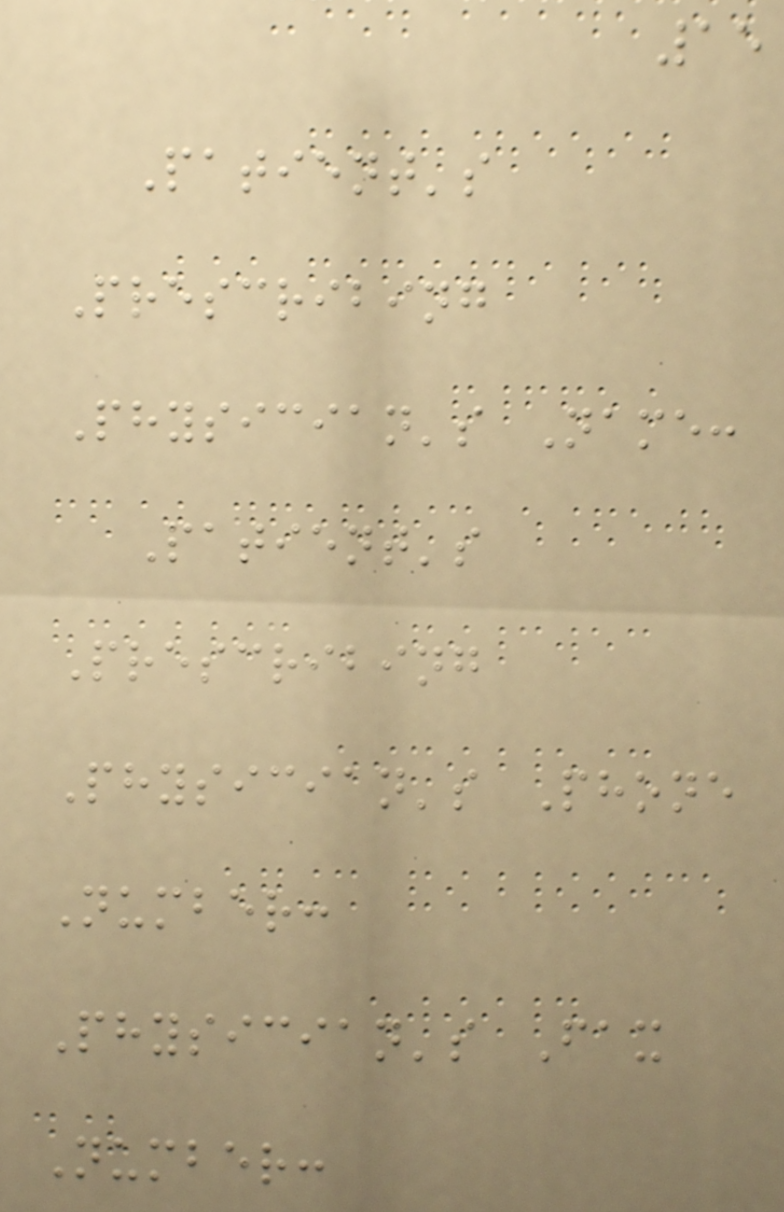15
Patient's
Prescribing
Physician's Name:
Patient's
Prescribing
Physician's Phone
Number:
Physician's Fax
Number:
